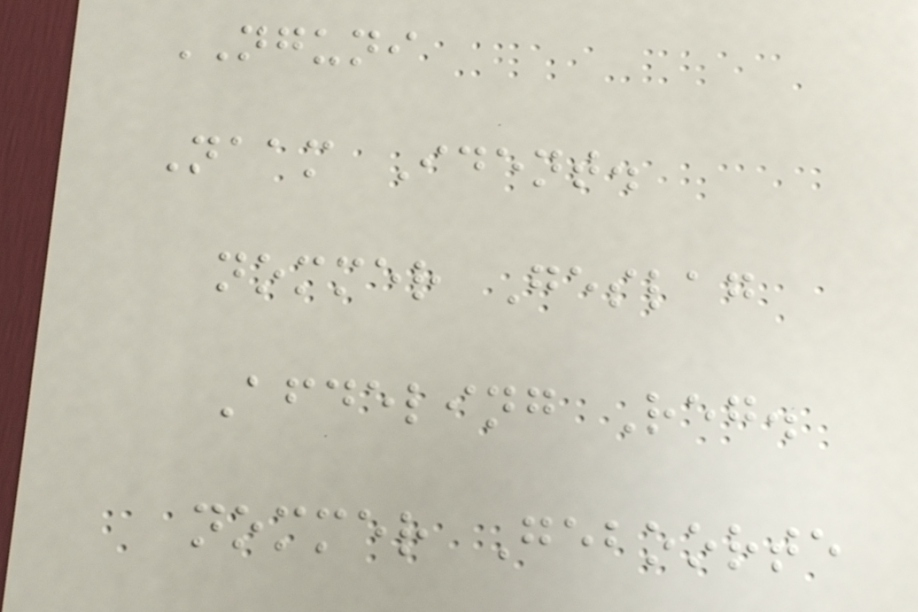NGUNI
Naam Ident.
nommer Geslag
Afdeling Reg.
nommer Geboorte
